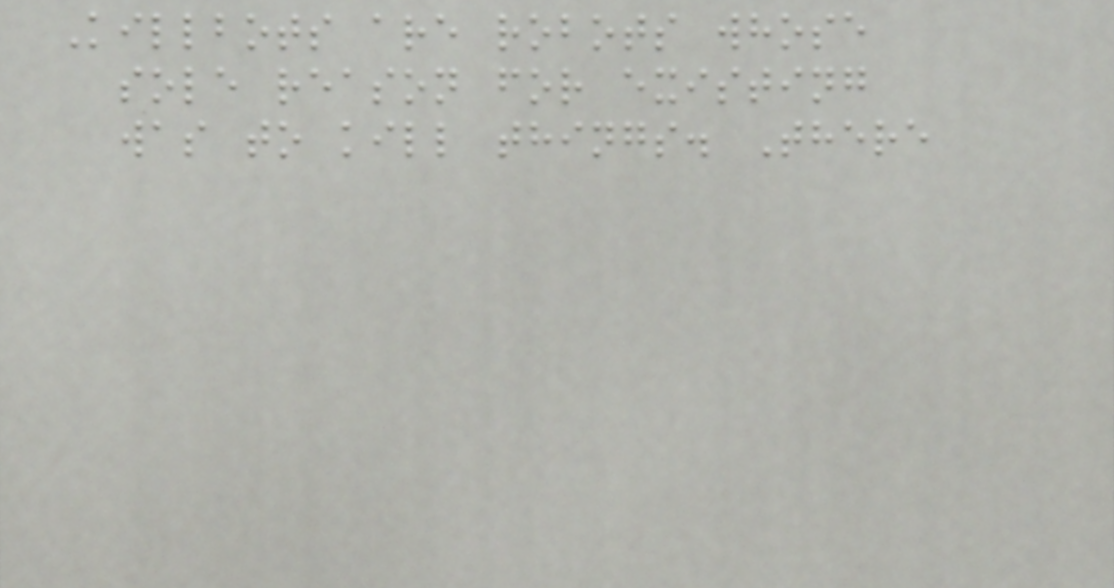Killbots are robots whose
sole reason for existing
was to kill things. There
